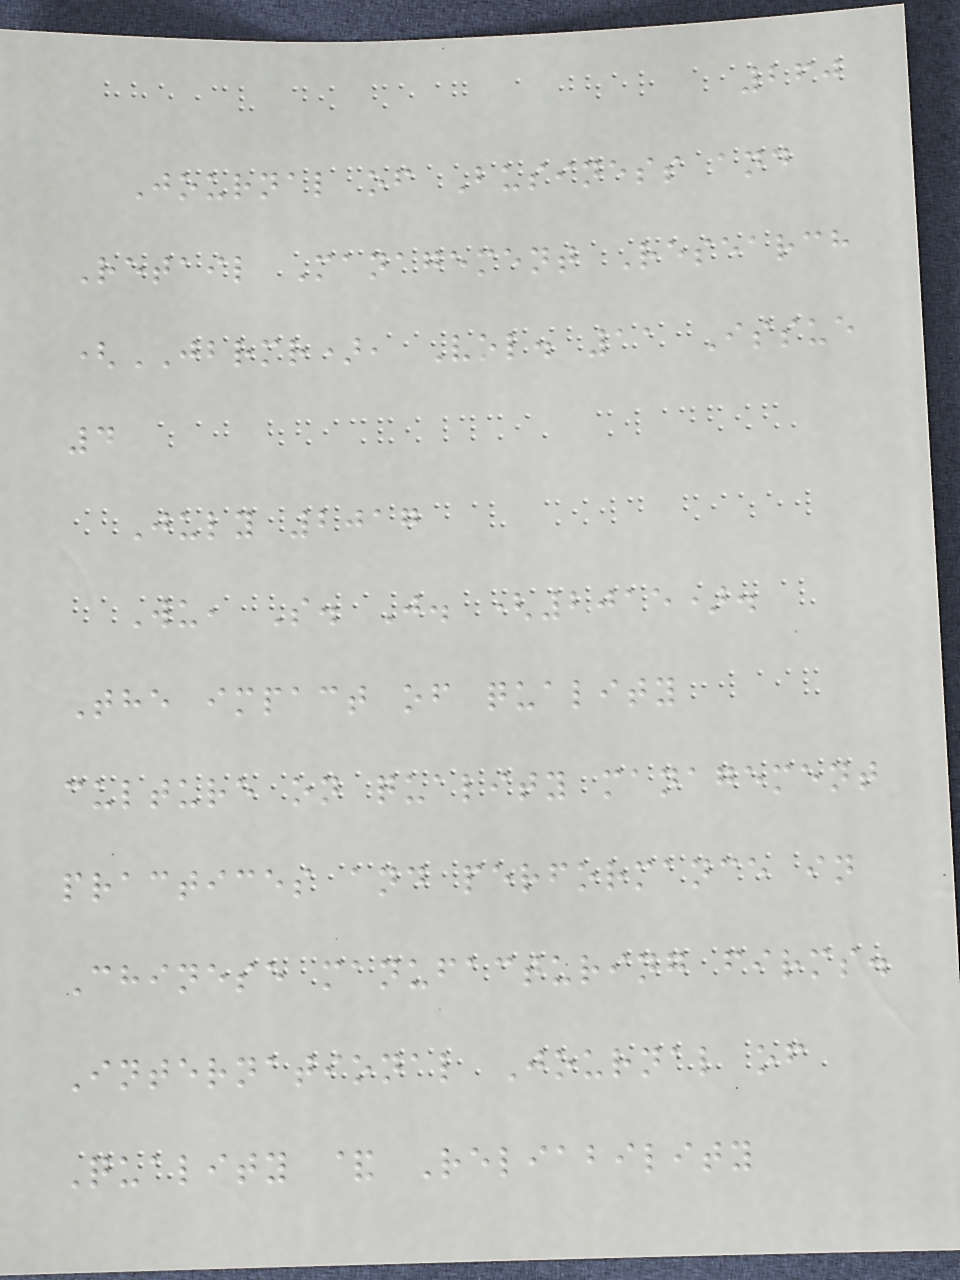260
Journal of Business and
Retail Management Research
(JBRMR), Vol. 11 Issue
4
July 2017
Wu, S. J. (2015).
The impact of quality
culture on quality management
practices and performance in
Chinese manufacturing firms.
International Journal of
Quality & Reliability
